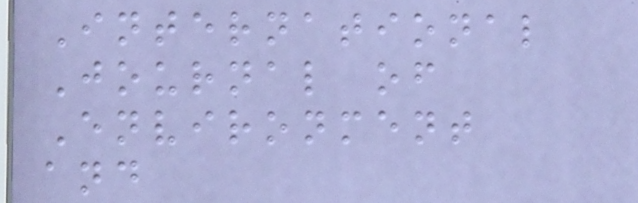International
Journal of
Environment
and
